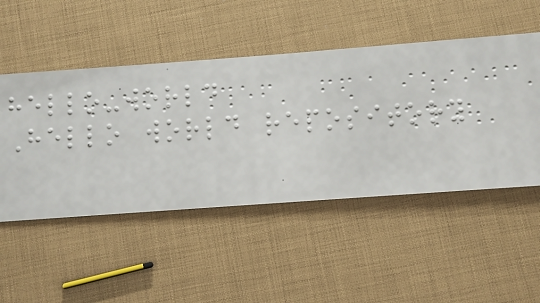hello-world
Hello world repository
